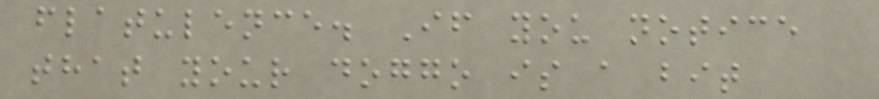flatulence. If you notice
that your doggo is a bit
